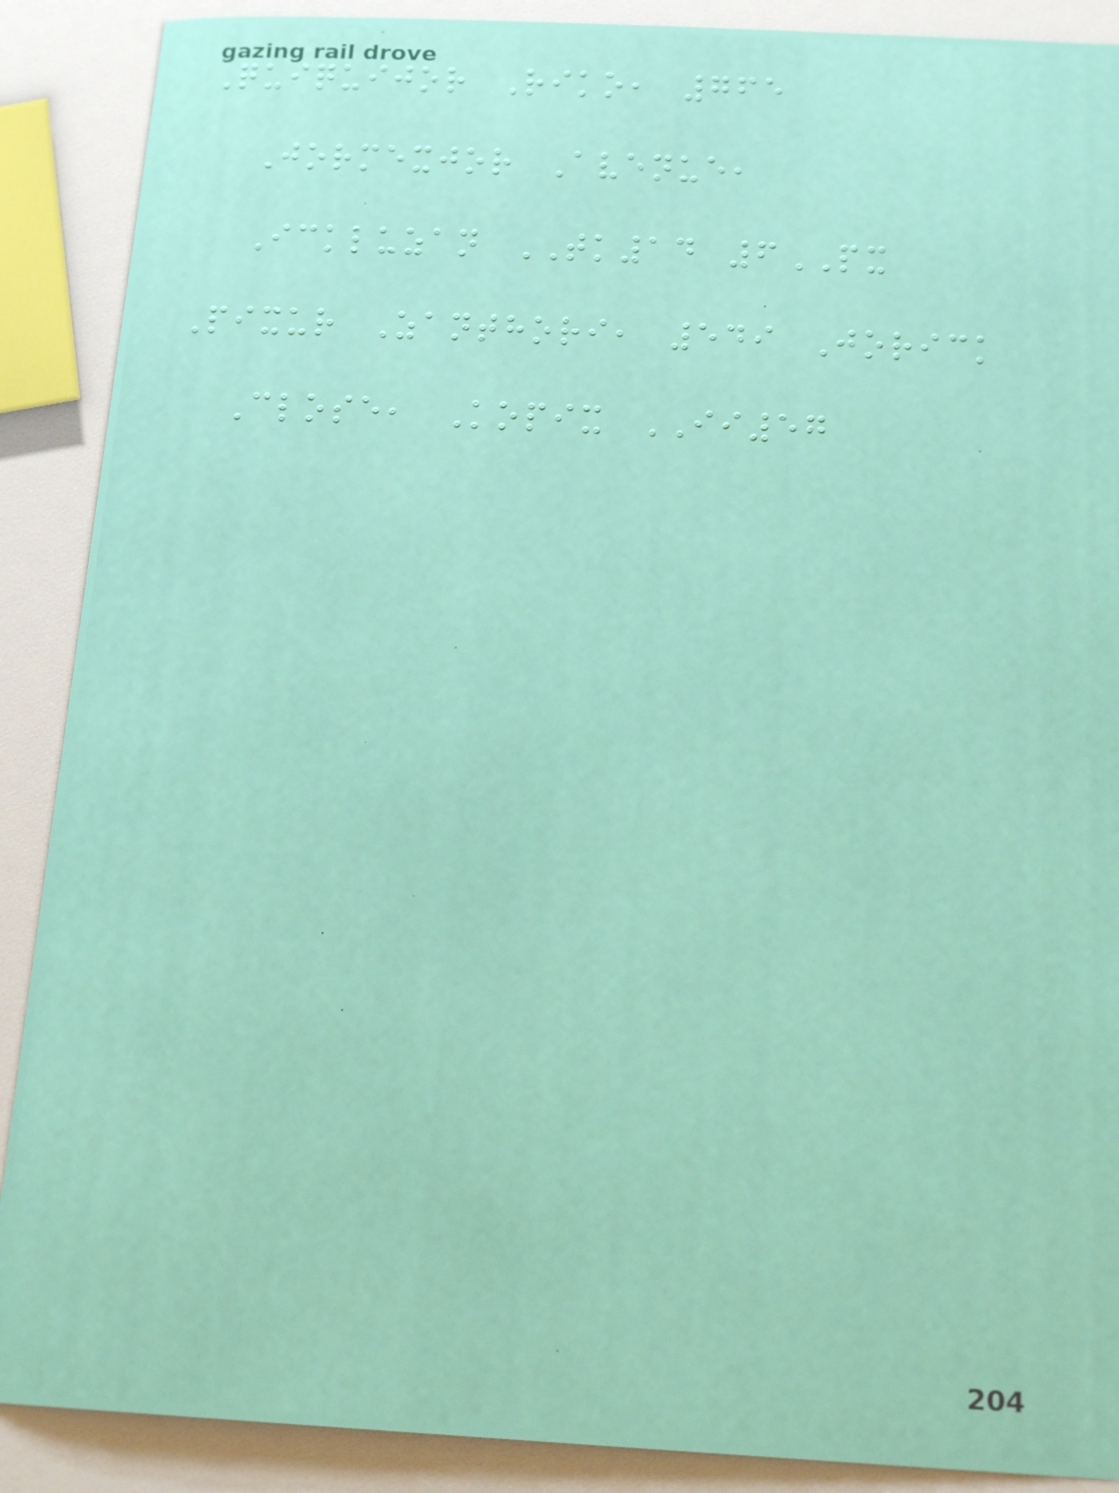Quiquijor Riko, 765
Jormexjor Avenue,
Ickluzan TK14 6PX
Pixur Zanthori, 549 Jorick
Close, Kopix II57
